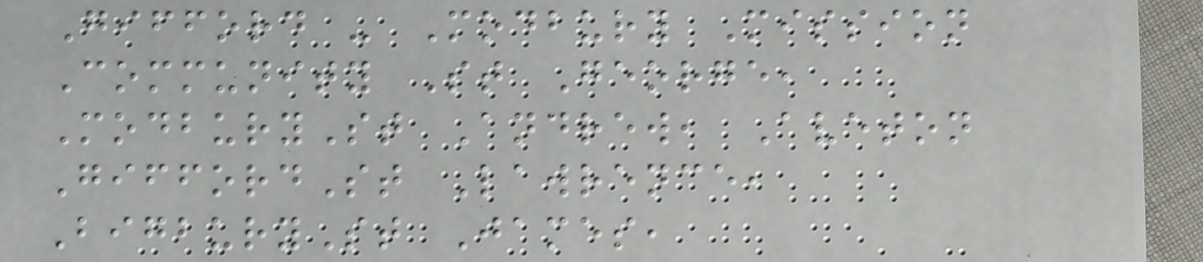Gifford - Modbury Mission
Community St George,
ModburySt Andrew, Aveton
GiffordSt Lawrence,
BigburySt James,
